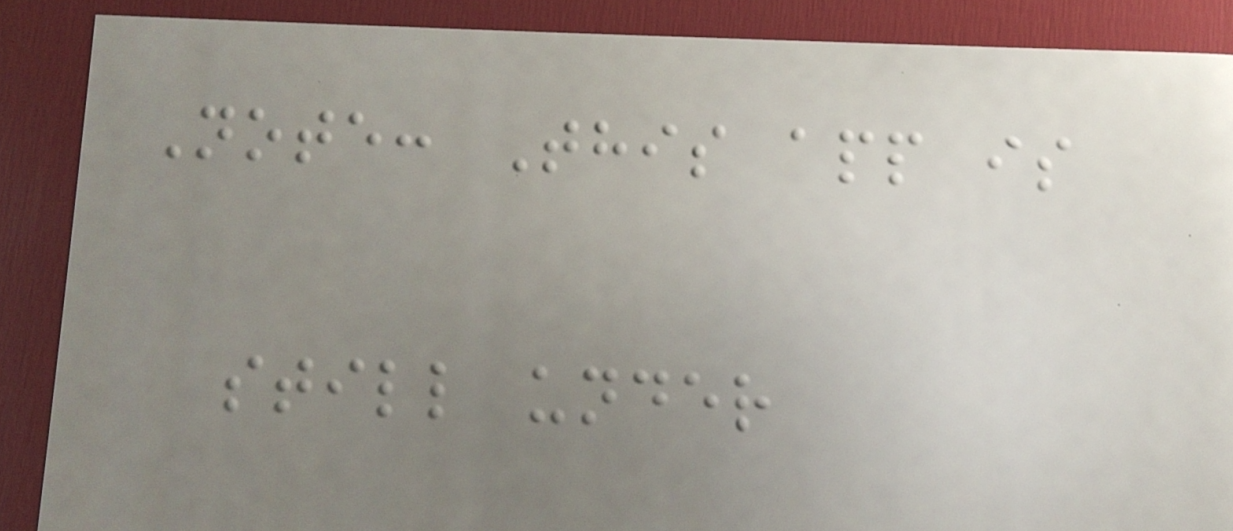Note: This app is
still under
